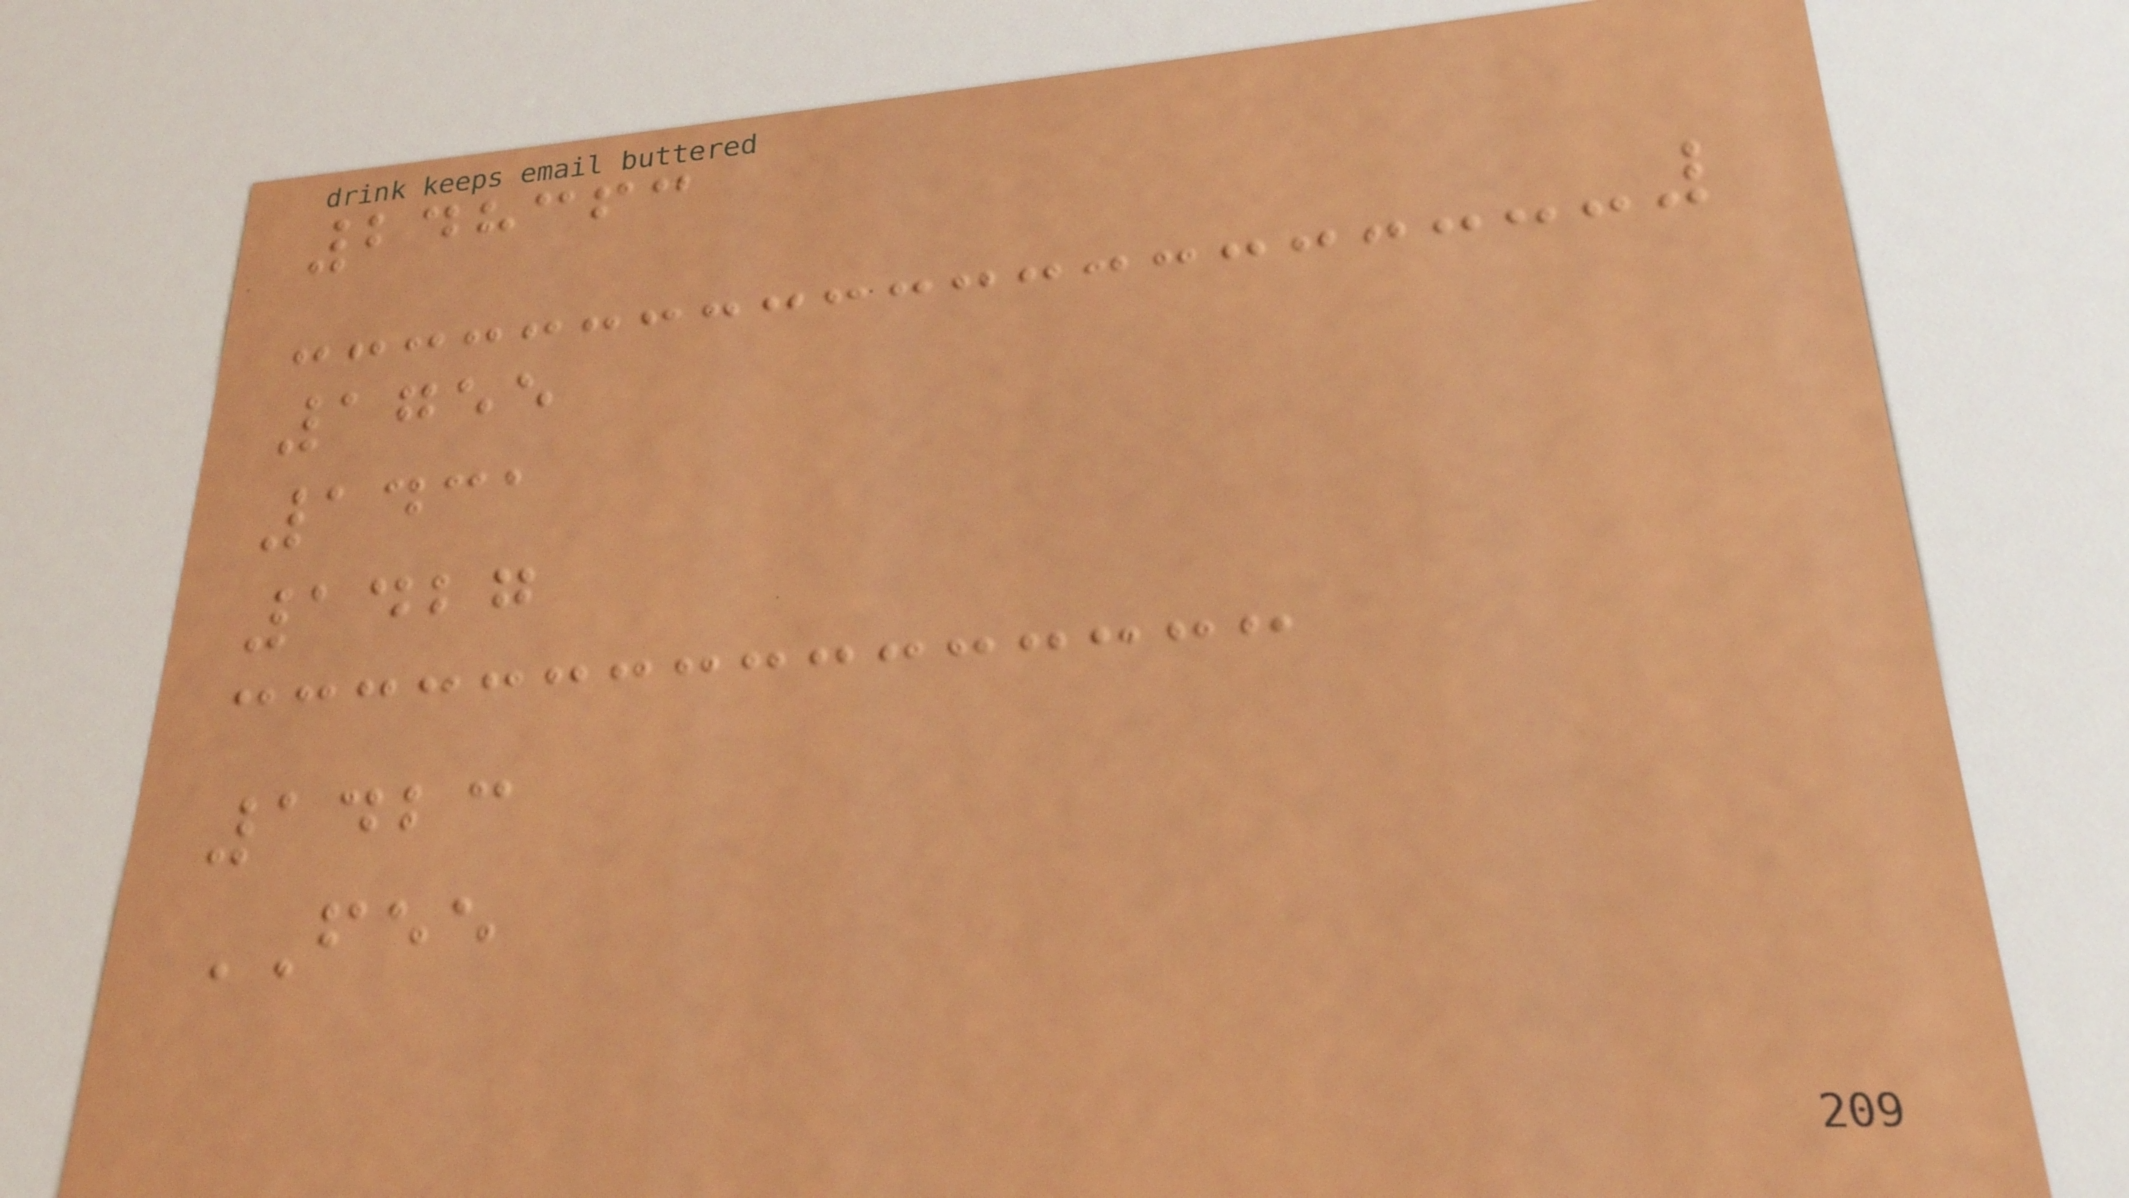248363
1755
1431
1427
1423
FEE
